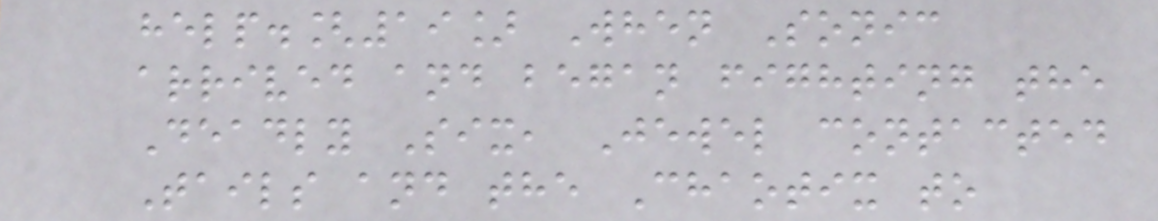help.[19] When Sonic
arrived and began fighting the
Deadly Six, Jewel contacted
Tails and the Chaotix to
